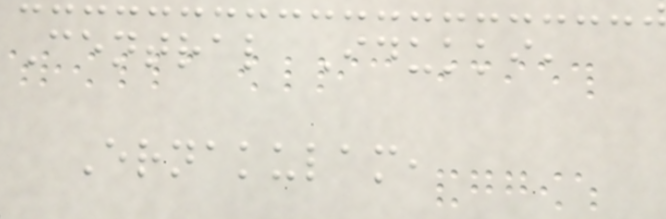Central Idukki,
Ernakulam,
